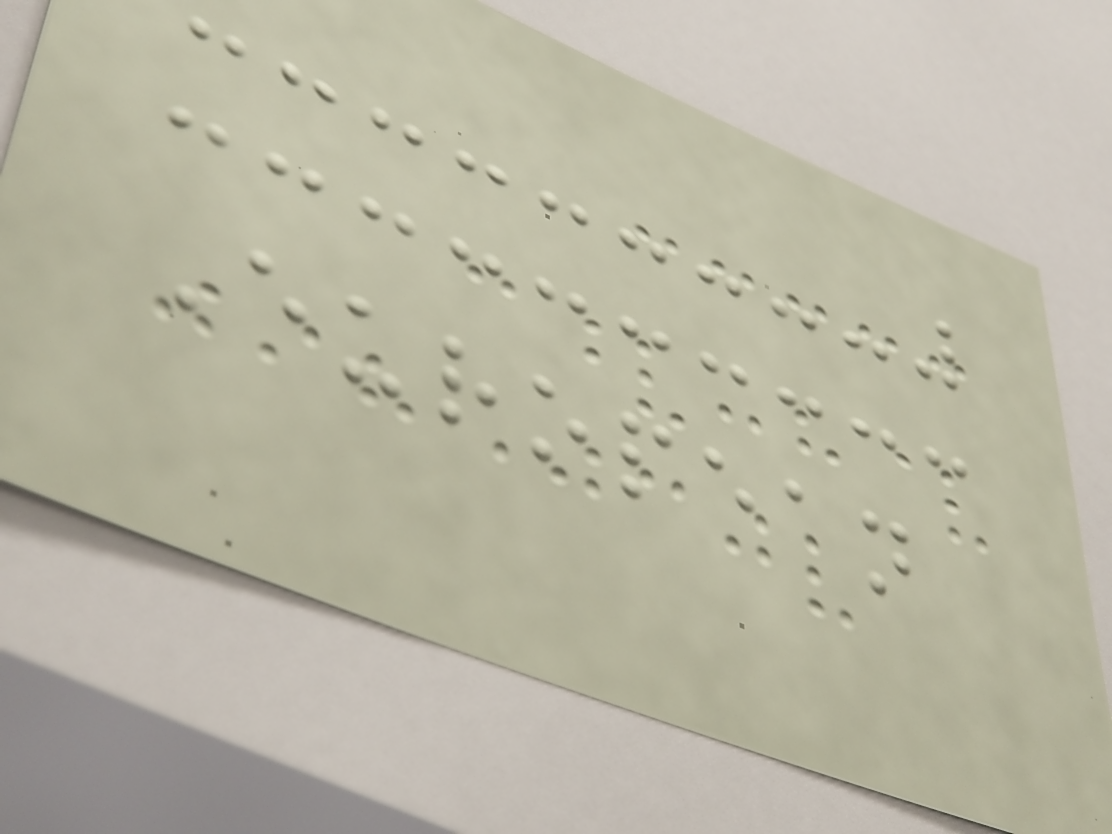European
